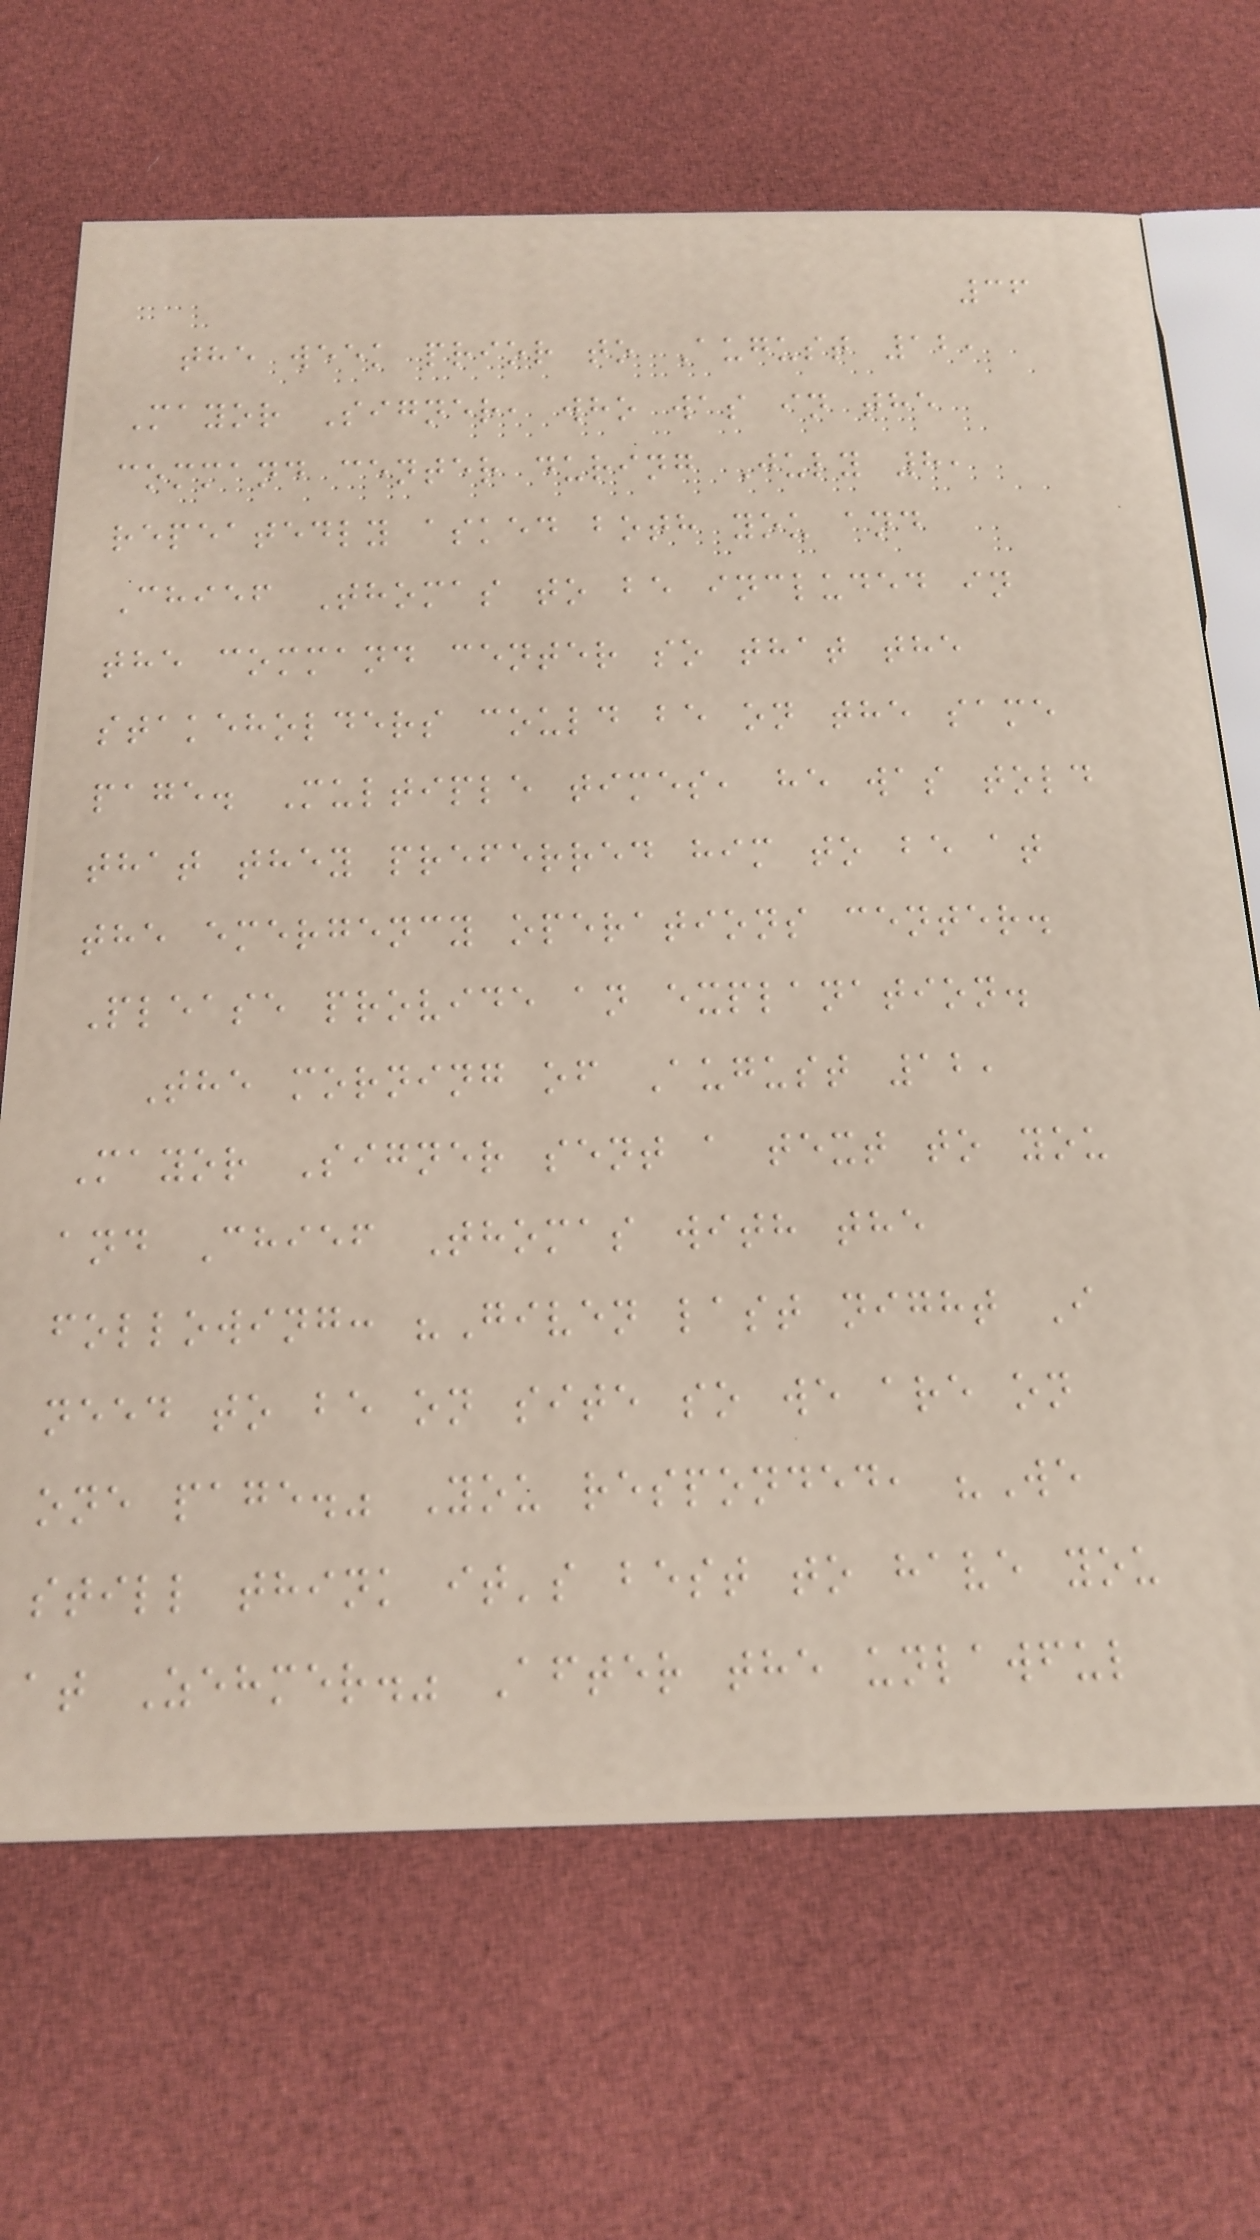36
the week prior to August 12,
Mayor Signer, who was in the
command center during July 8,
repeatedly asked both you and
Chief Thomas to be included in
the command center so that the
stakeholders could be on the same
page. Multiple times, he was told
that they preferred him to be at
the emergency operations center.
Please provide an explanation.
The morning of August 12,
Mayor Signer sent a text to you
and Chief Thomas with the
following: "Given last night I
need to be on site so we are on
one page." You responded, "We
still think it's best to have you
at Zehmer." After the unlawful
